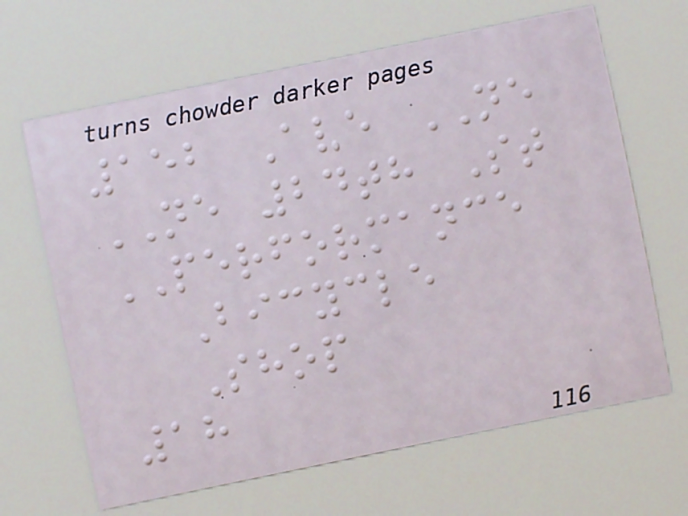152 Ave NE
NE 24th St
PERFORMANCE
Bicycle
Shop
18
